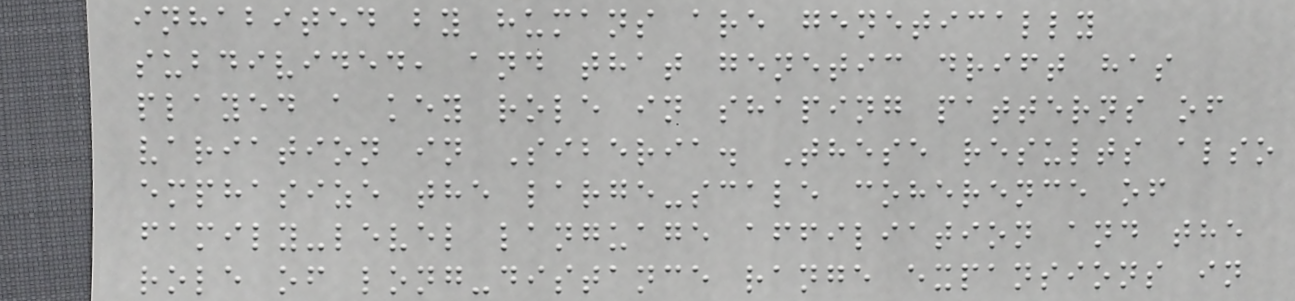inhabited by humans are genetically
subdivided, and that genetic drift has
played a key role in shaping patterns of
variation in Siberia. These results also
emphasize the large-scale coherence of
family-level language affiliation and the
role of long-distance range expansions in
